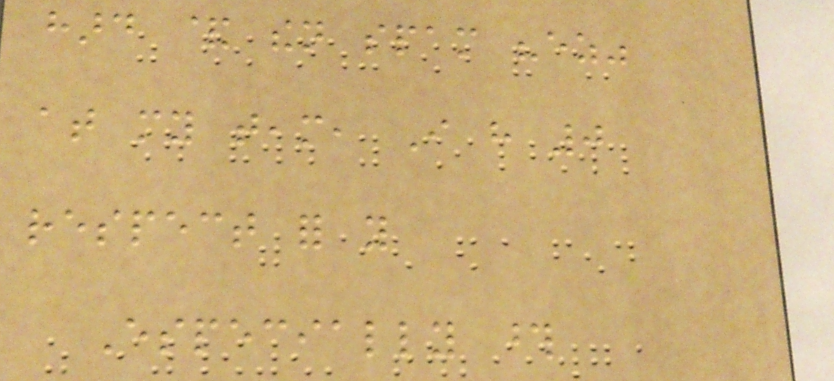hard & then spam "ez"
at my team, I have 0
respect for you
Especially those
